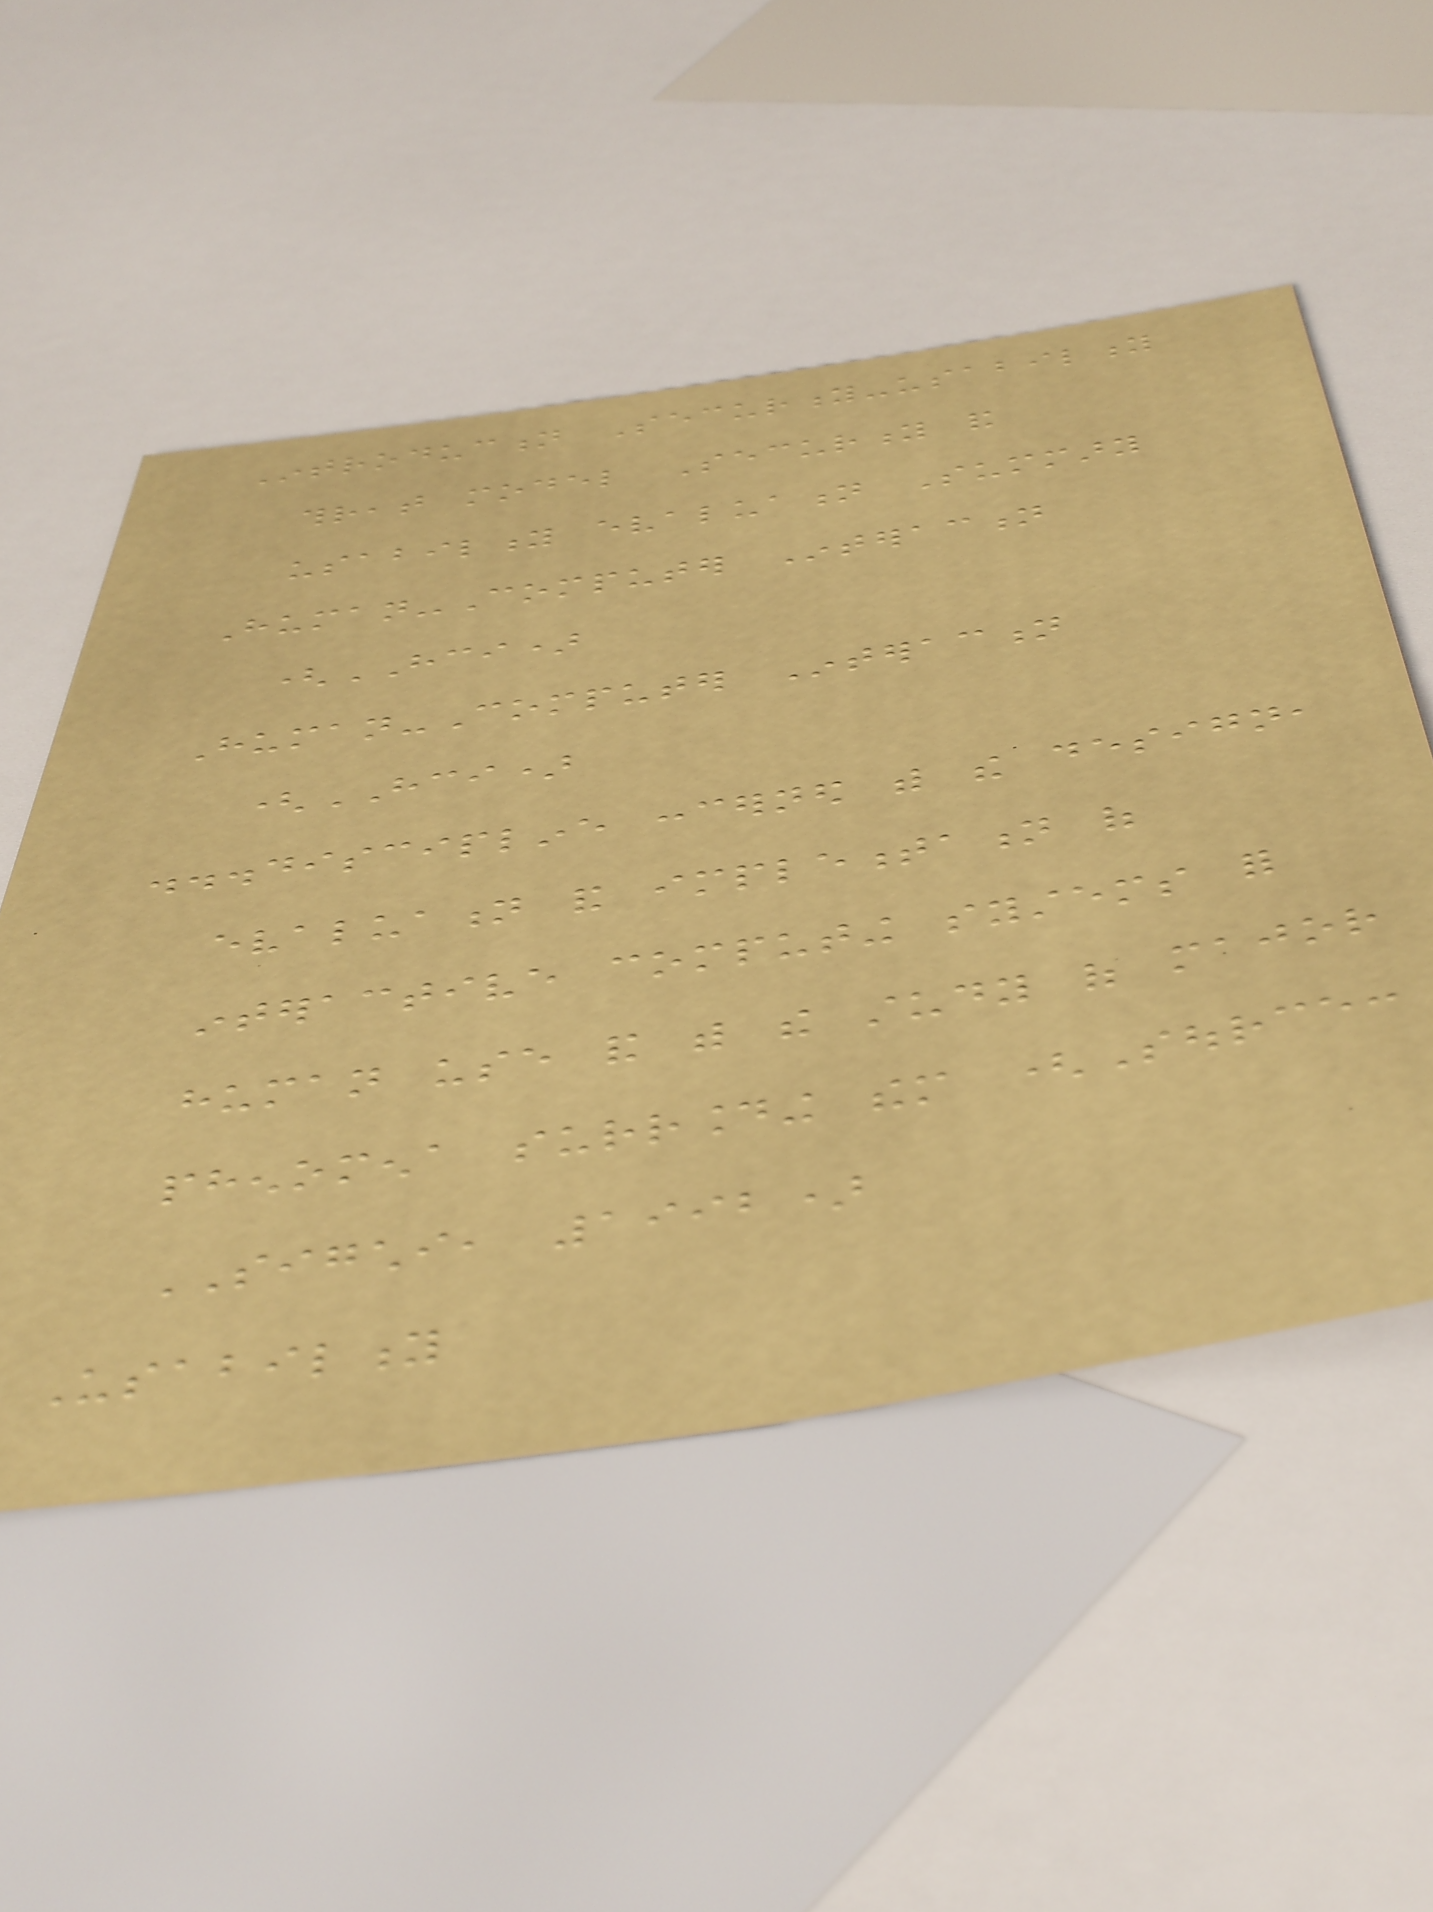Introduction Security-usability
threat model Security and
usability evaluation Summary
Human-Computer Interaction
(HCI)
Human-Computer Interaction
(HCI)
...discipline concerned with the design,
evaluation and implementation of
interactive computing systems for
human use and with the study of major
phenomena surrounding them (Source:
SIGCHI, 1992)
Usability
